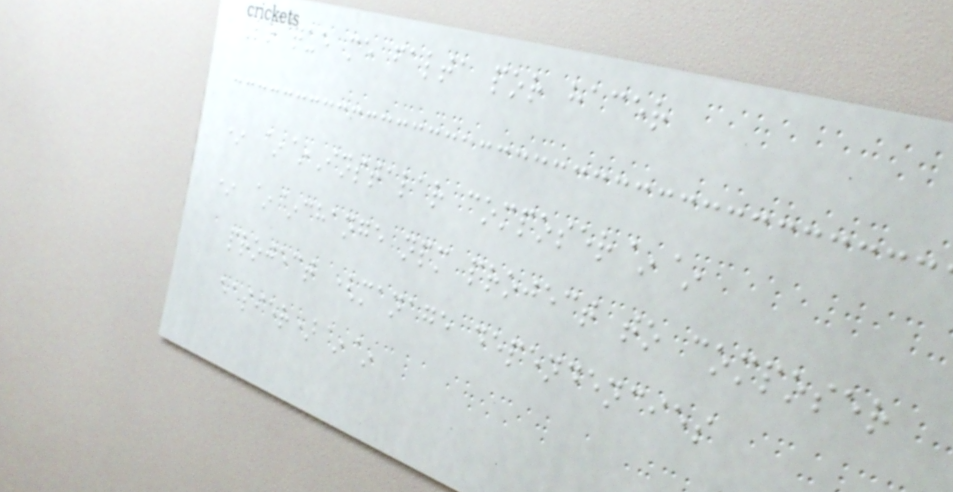Lo que me falta por hacer
* ~~Instalar composer~~
* ~~change npm project to composer
project (manage dependencies
easier)~~
